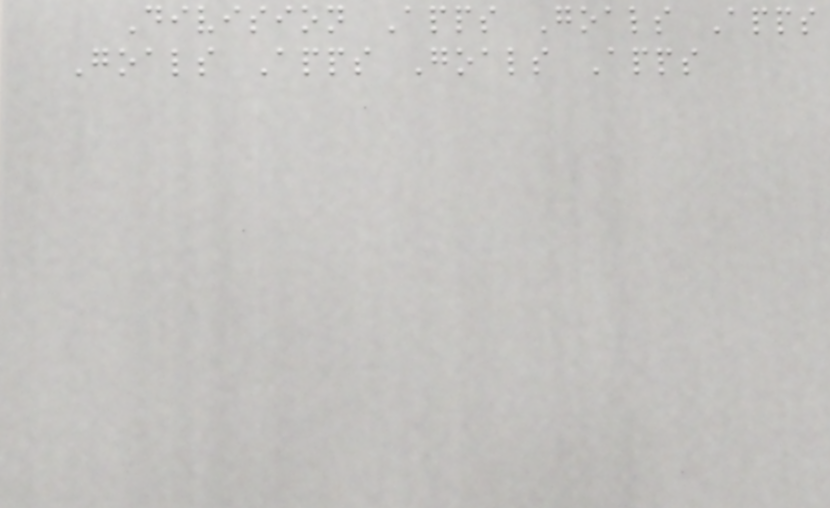Division Apps Goals Apps
Goals Apps Goals Apps
